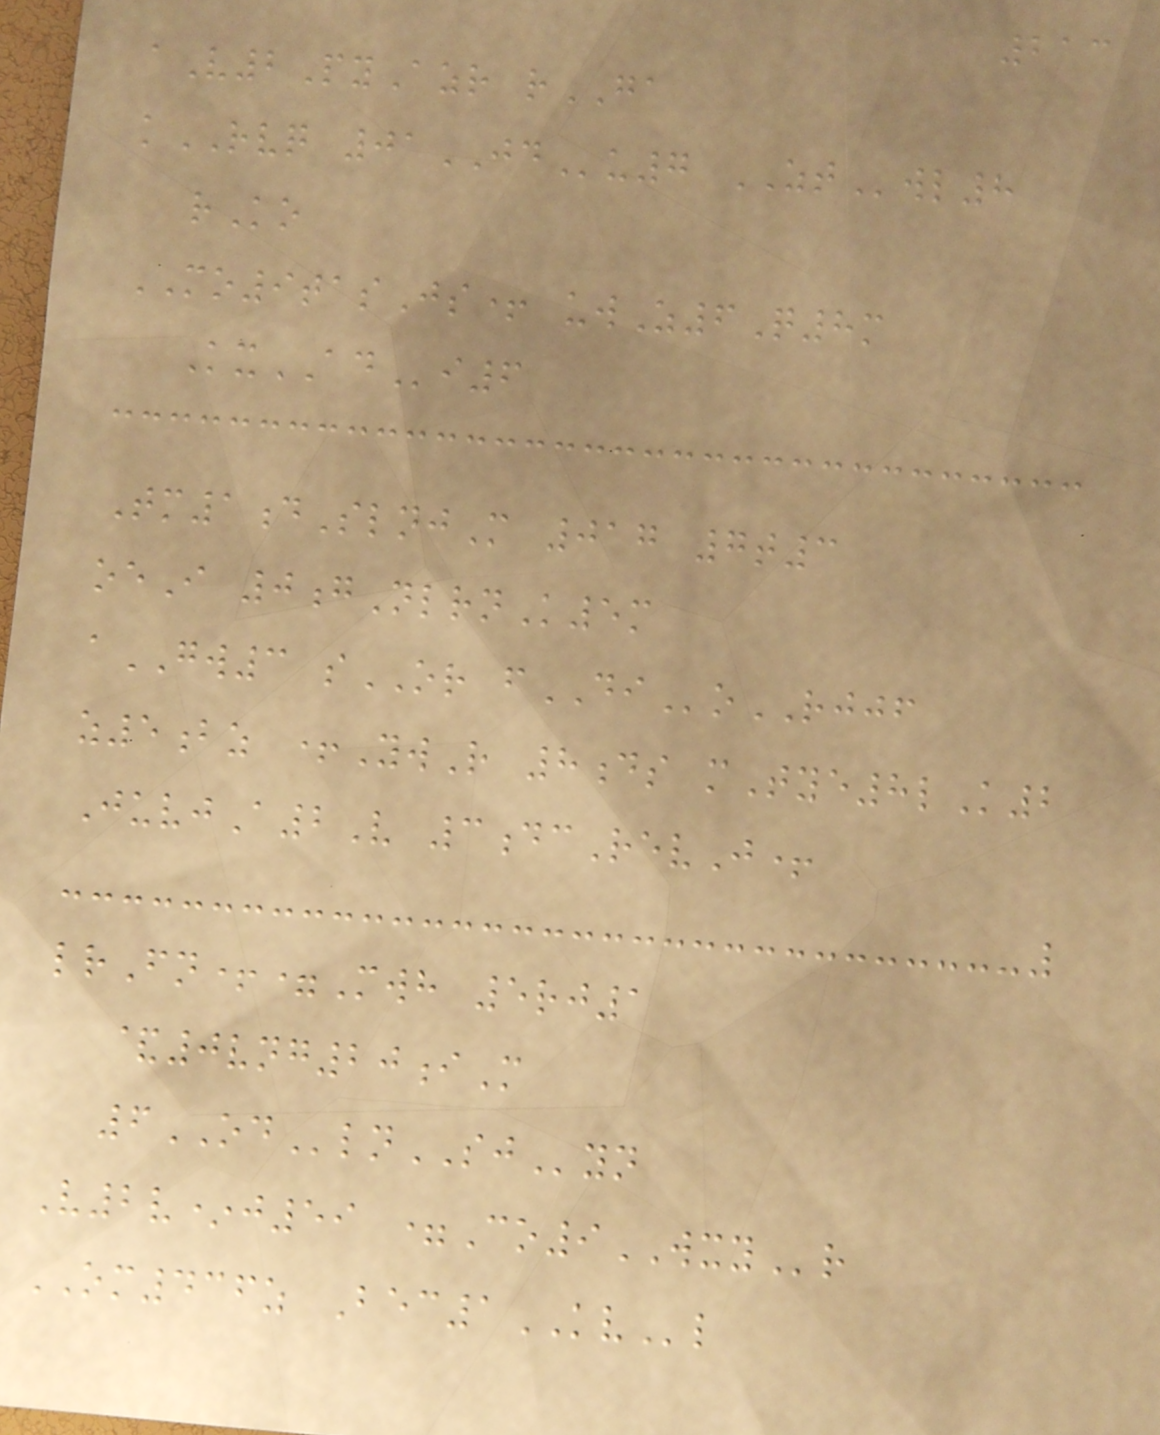213
aV2PyAzr rGA
kRVQ 01JDu7 ZTwl8
rKo
MO9tasJs+ uwZ6Q8m
KxADi6
Tm1dSlnjM 017 7t3
oeI 0gNlrnK5m
aGW3 sOR fDIoRJJF
z5bz +YwR 8ds mTye8lK2
JuvjA2V 3dcRevJ+
lrFn+=Mwh 5rj1
&0vng20iM
6ODlnSJyn
V2v*j59 =Co9WXYr
OM436z Bec1KVl
